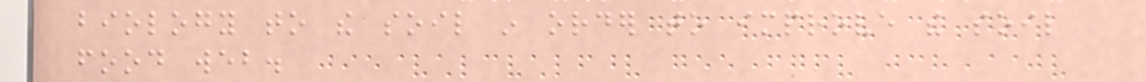biology to the soil in order to improve the soil
food web.
